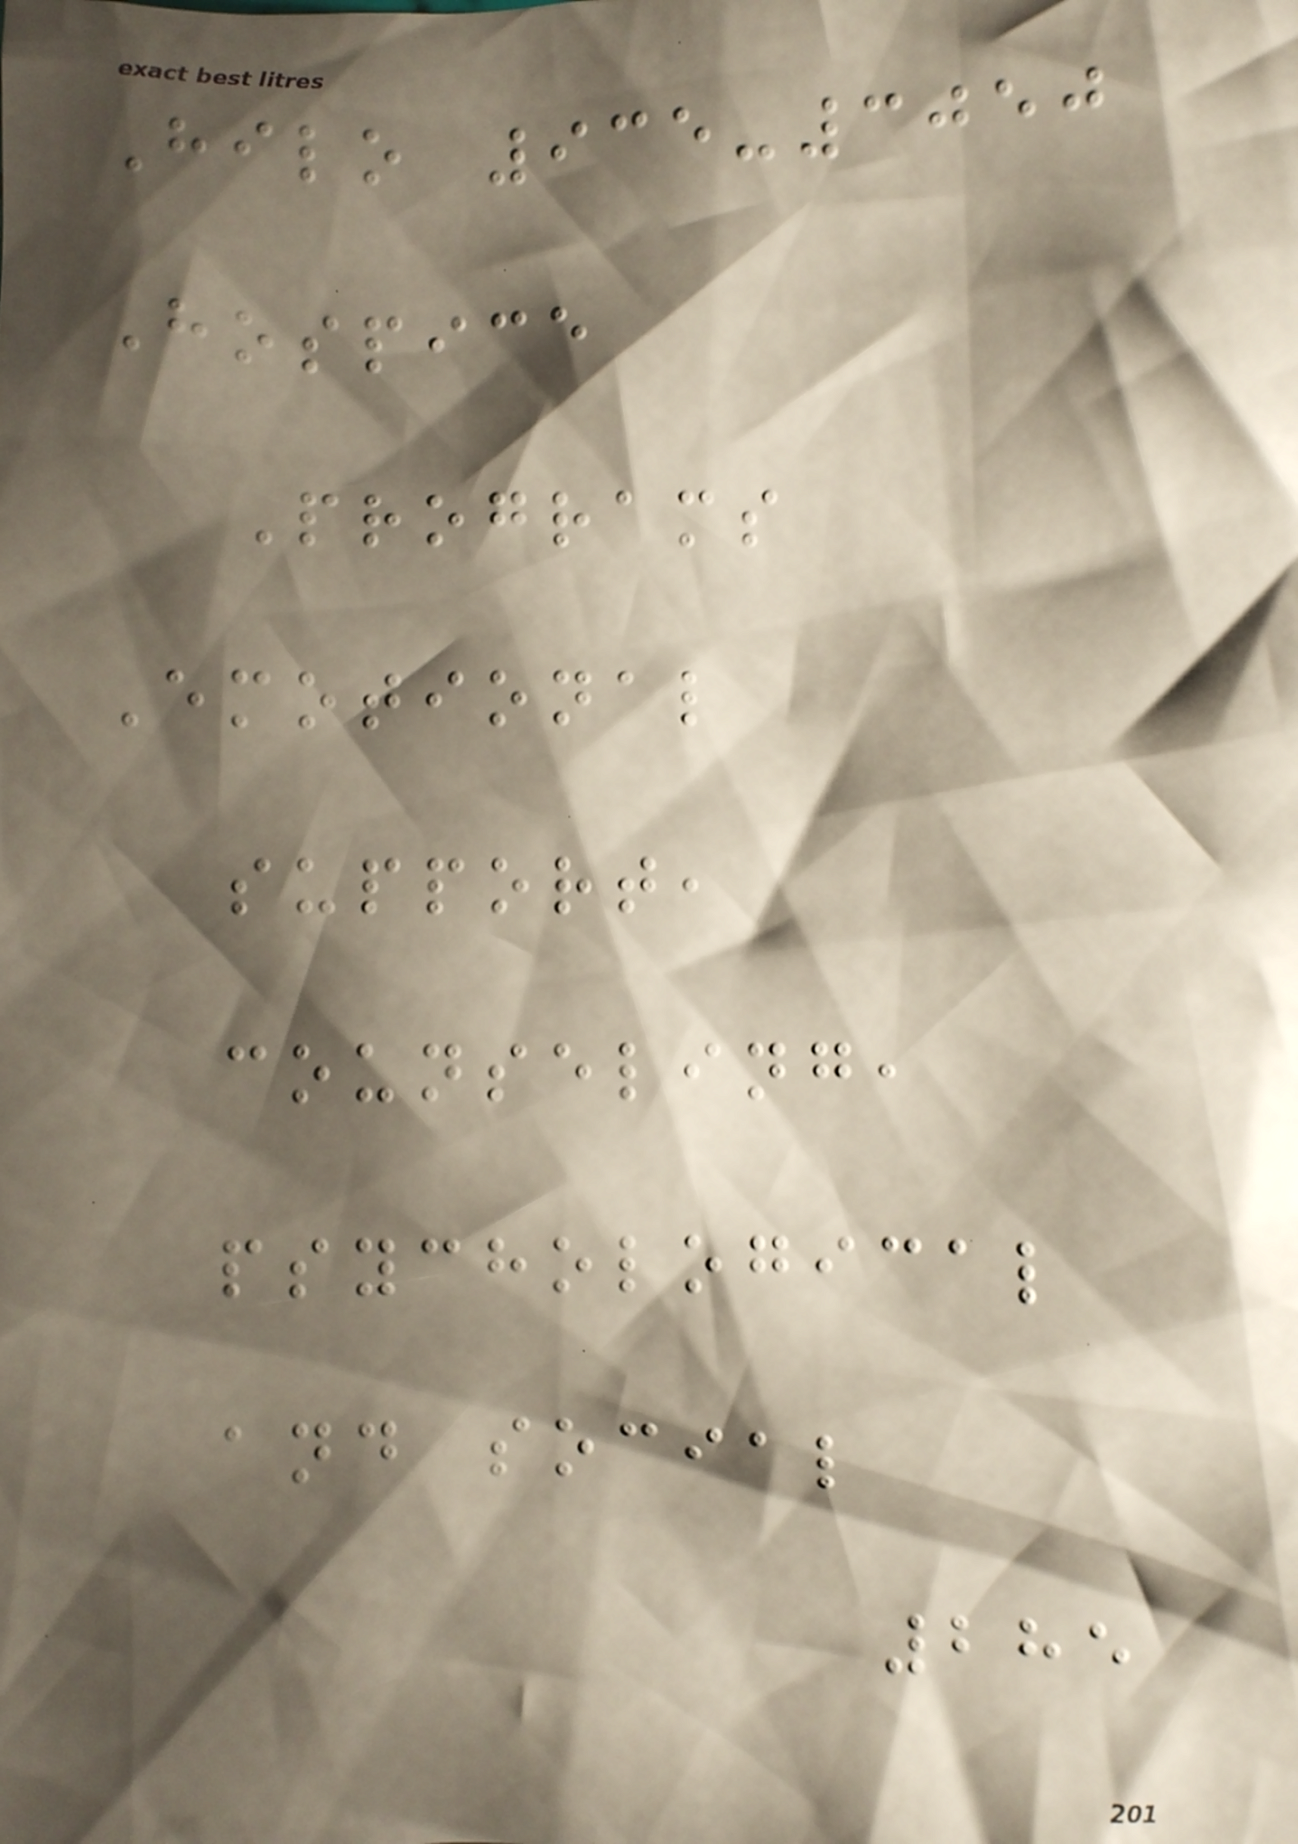Hilo 935-3050
Hospice
Programs
Emotional
support,
counseling,
psychological
and social
285
